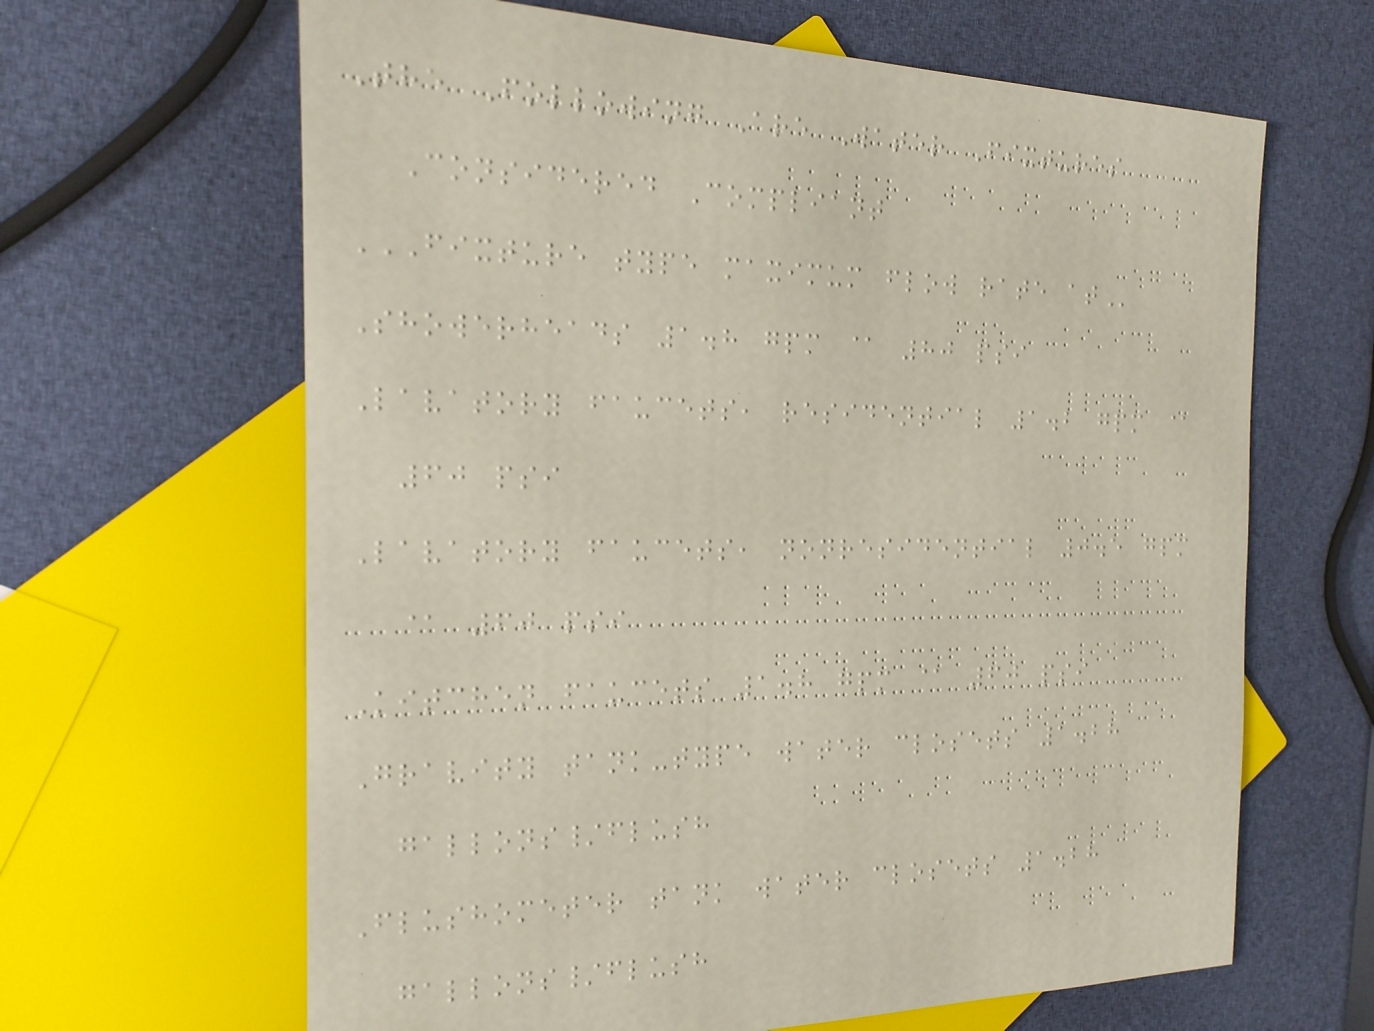The Following Are Water Fixtures
Considered Compliant
FIXTURE TYPE MAXIMUM FLOW RATE AT
Showerheads 1.8 gpm @ 80 psi
Lavatory faucets, residential 1.2 gpm @
60 psi
Lavatory faucets, nonresidential 0.5 gpm
@ 60 psi
Kitchen faucets 1.8 gpm @ 60 psi
Gravity tank-type water closets 1.28
gallons/flush
Flushometer tank water closets 1.28
gallons/flush
